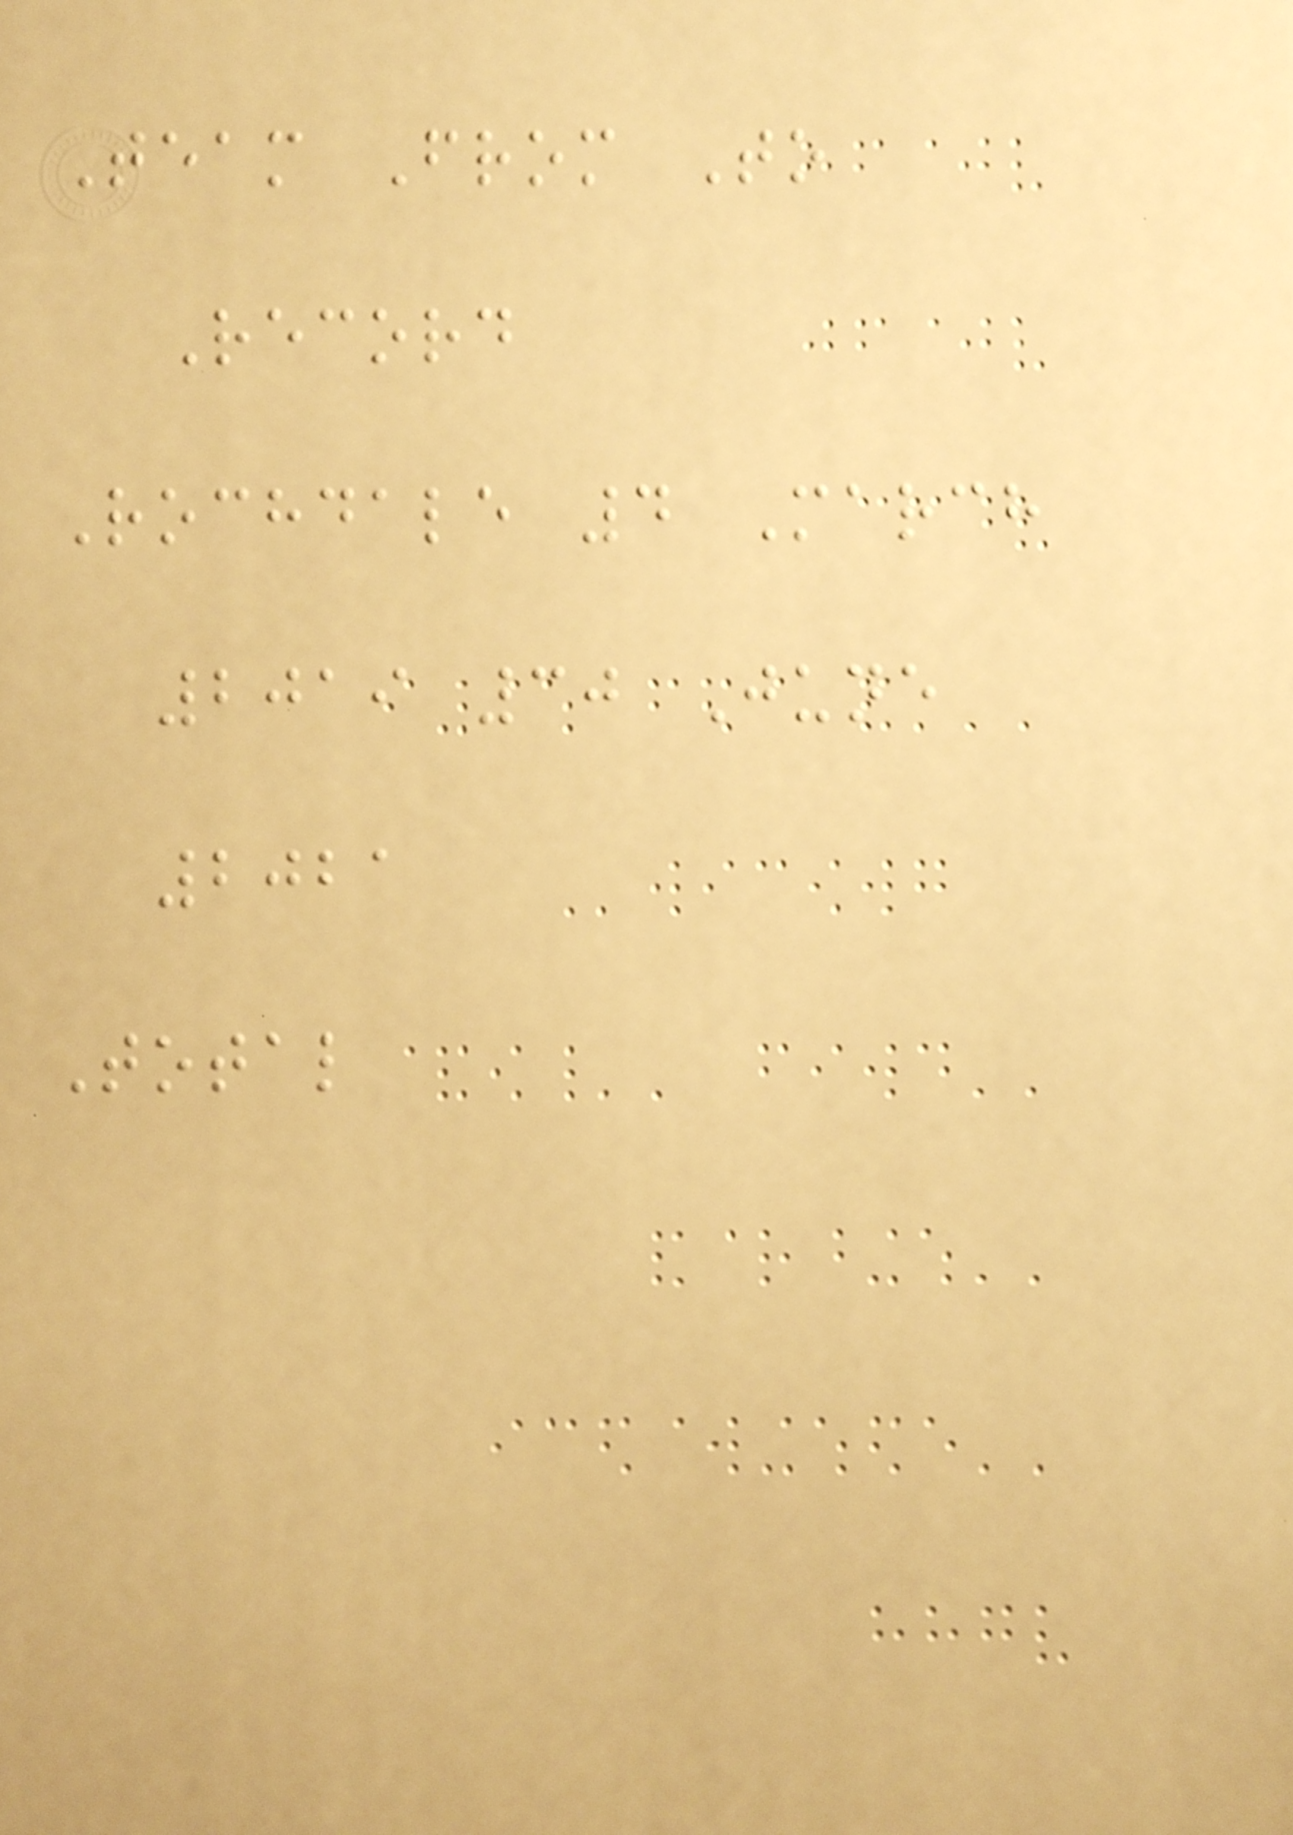Team From To
Record
Rochdale 4 March
2019 30 June
2021
Total
